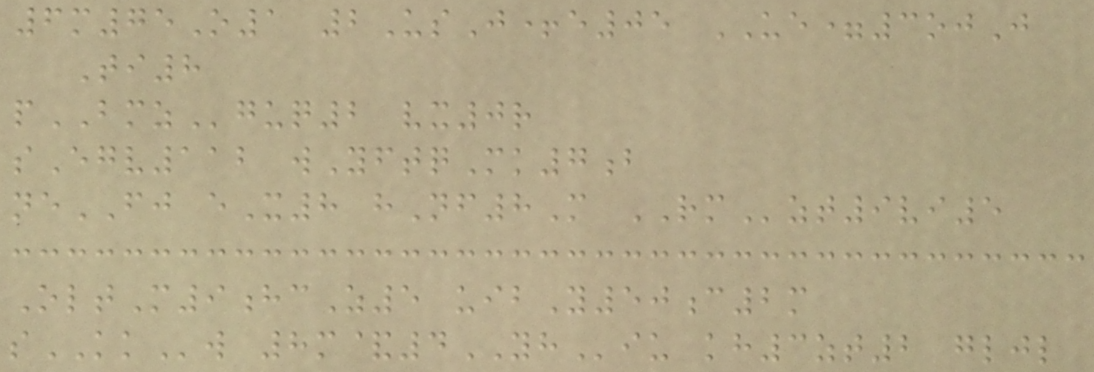6m75O1 2UsJ+e05 UE=3ojJ
Ti8
pBMZguq2 vx0r
sEgv112 wYftqMk7b
neFJ eX8 hNf8M RMzt9vi5
OltM9hcZ5 uibY50c2m
sKKw 8m&4YHiu kh3zt2 gljl
